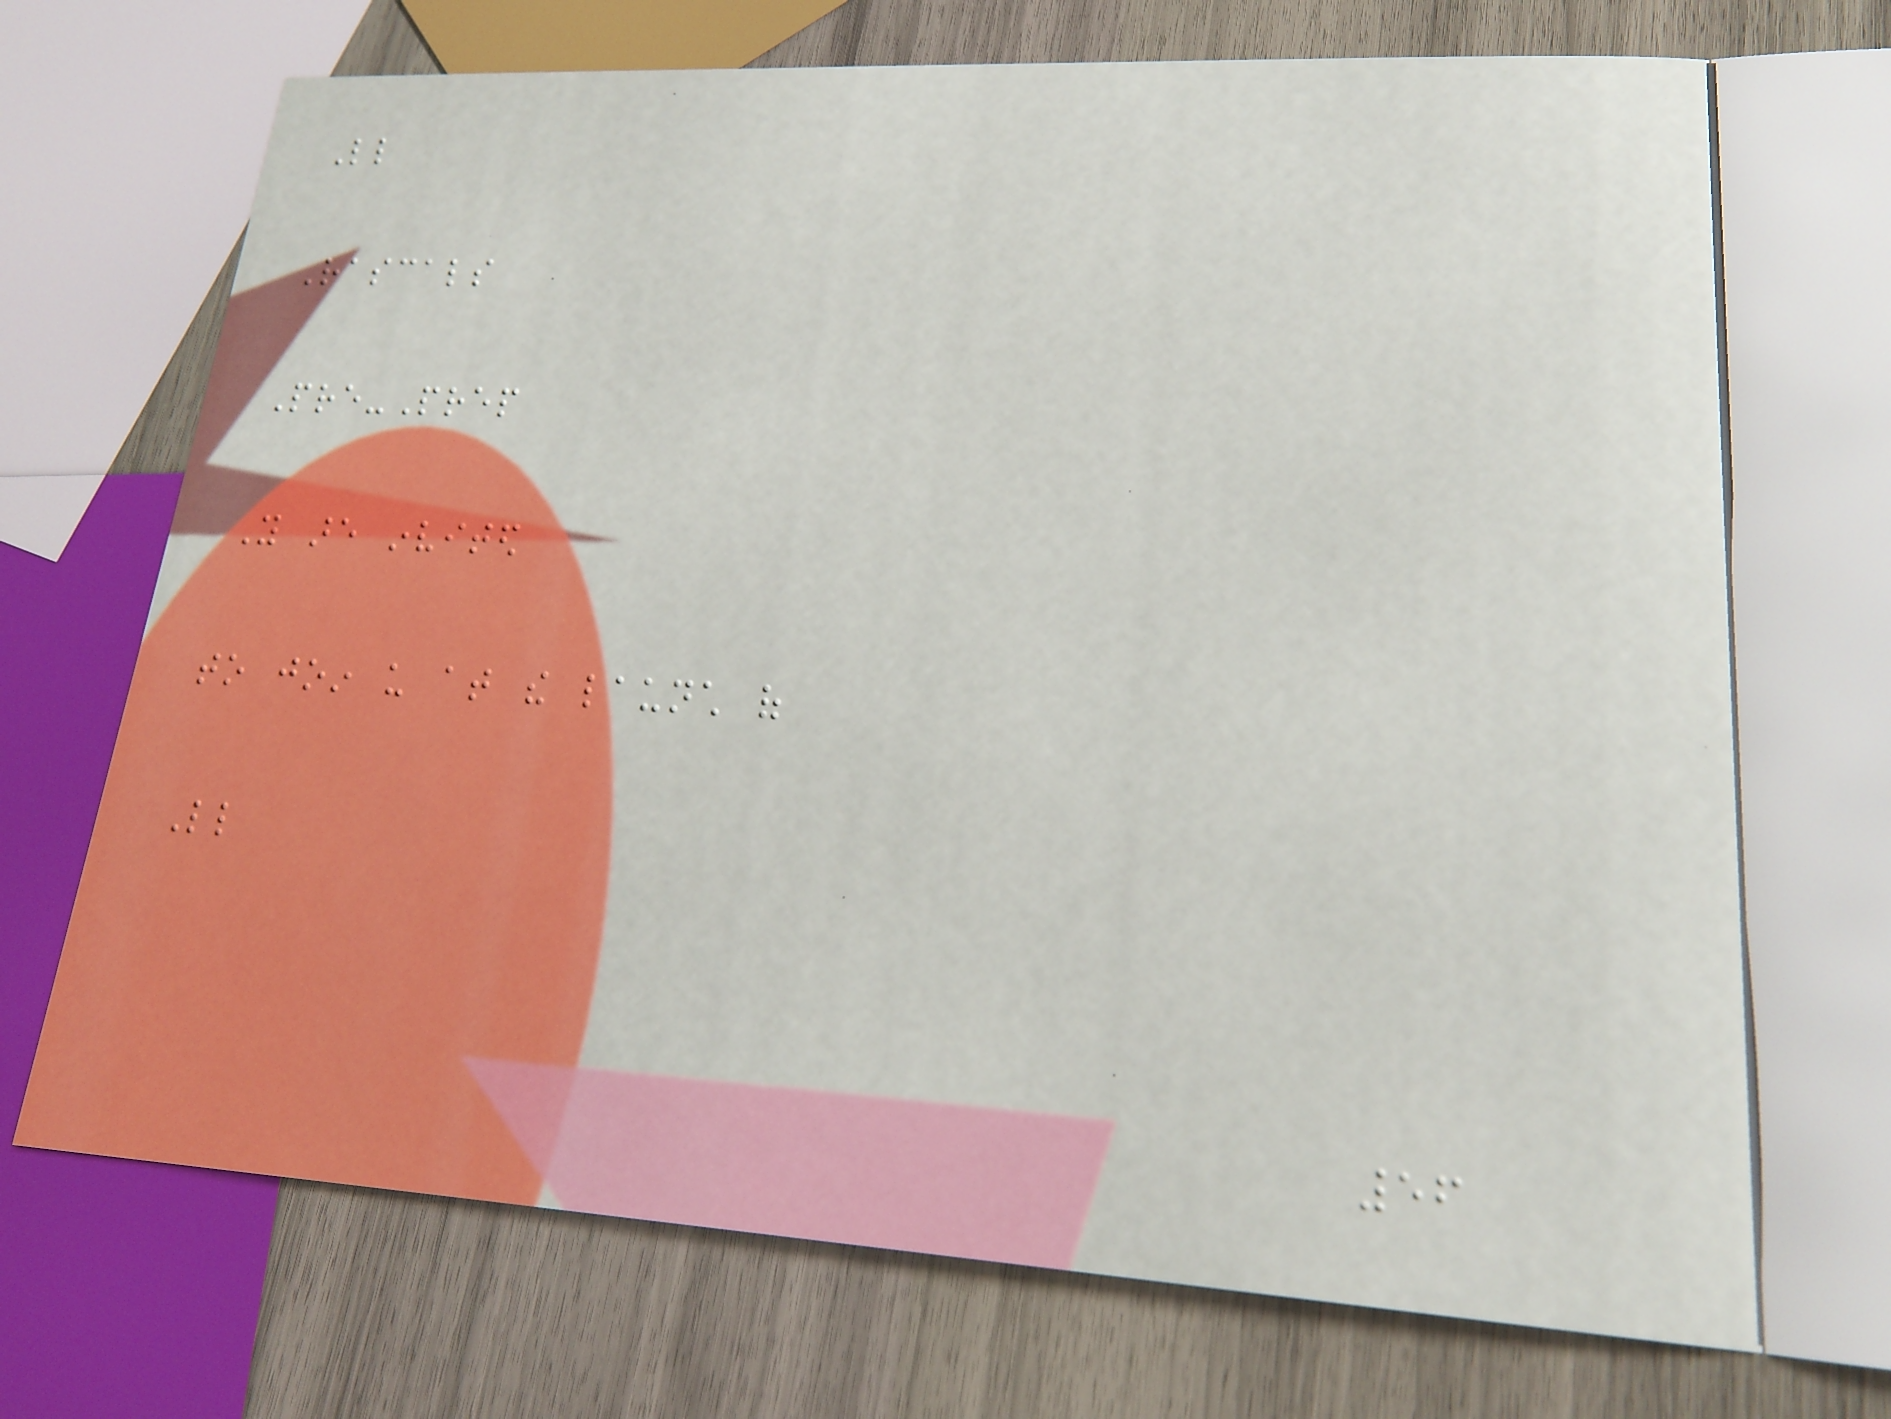Little
Rascals
Pre-Prep
You are invited
to join us at the launch of
Little
56
